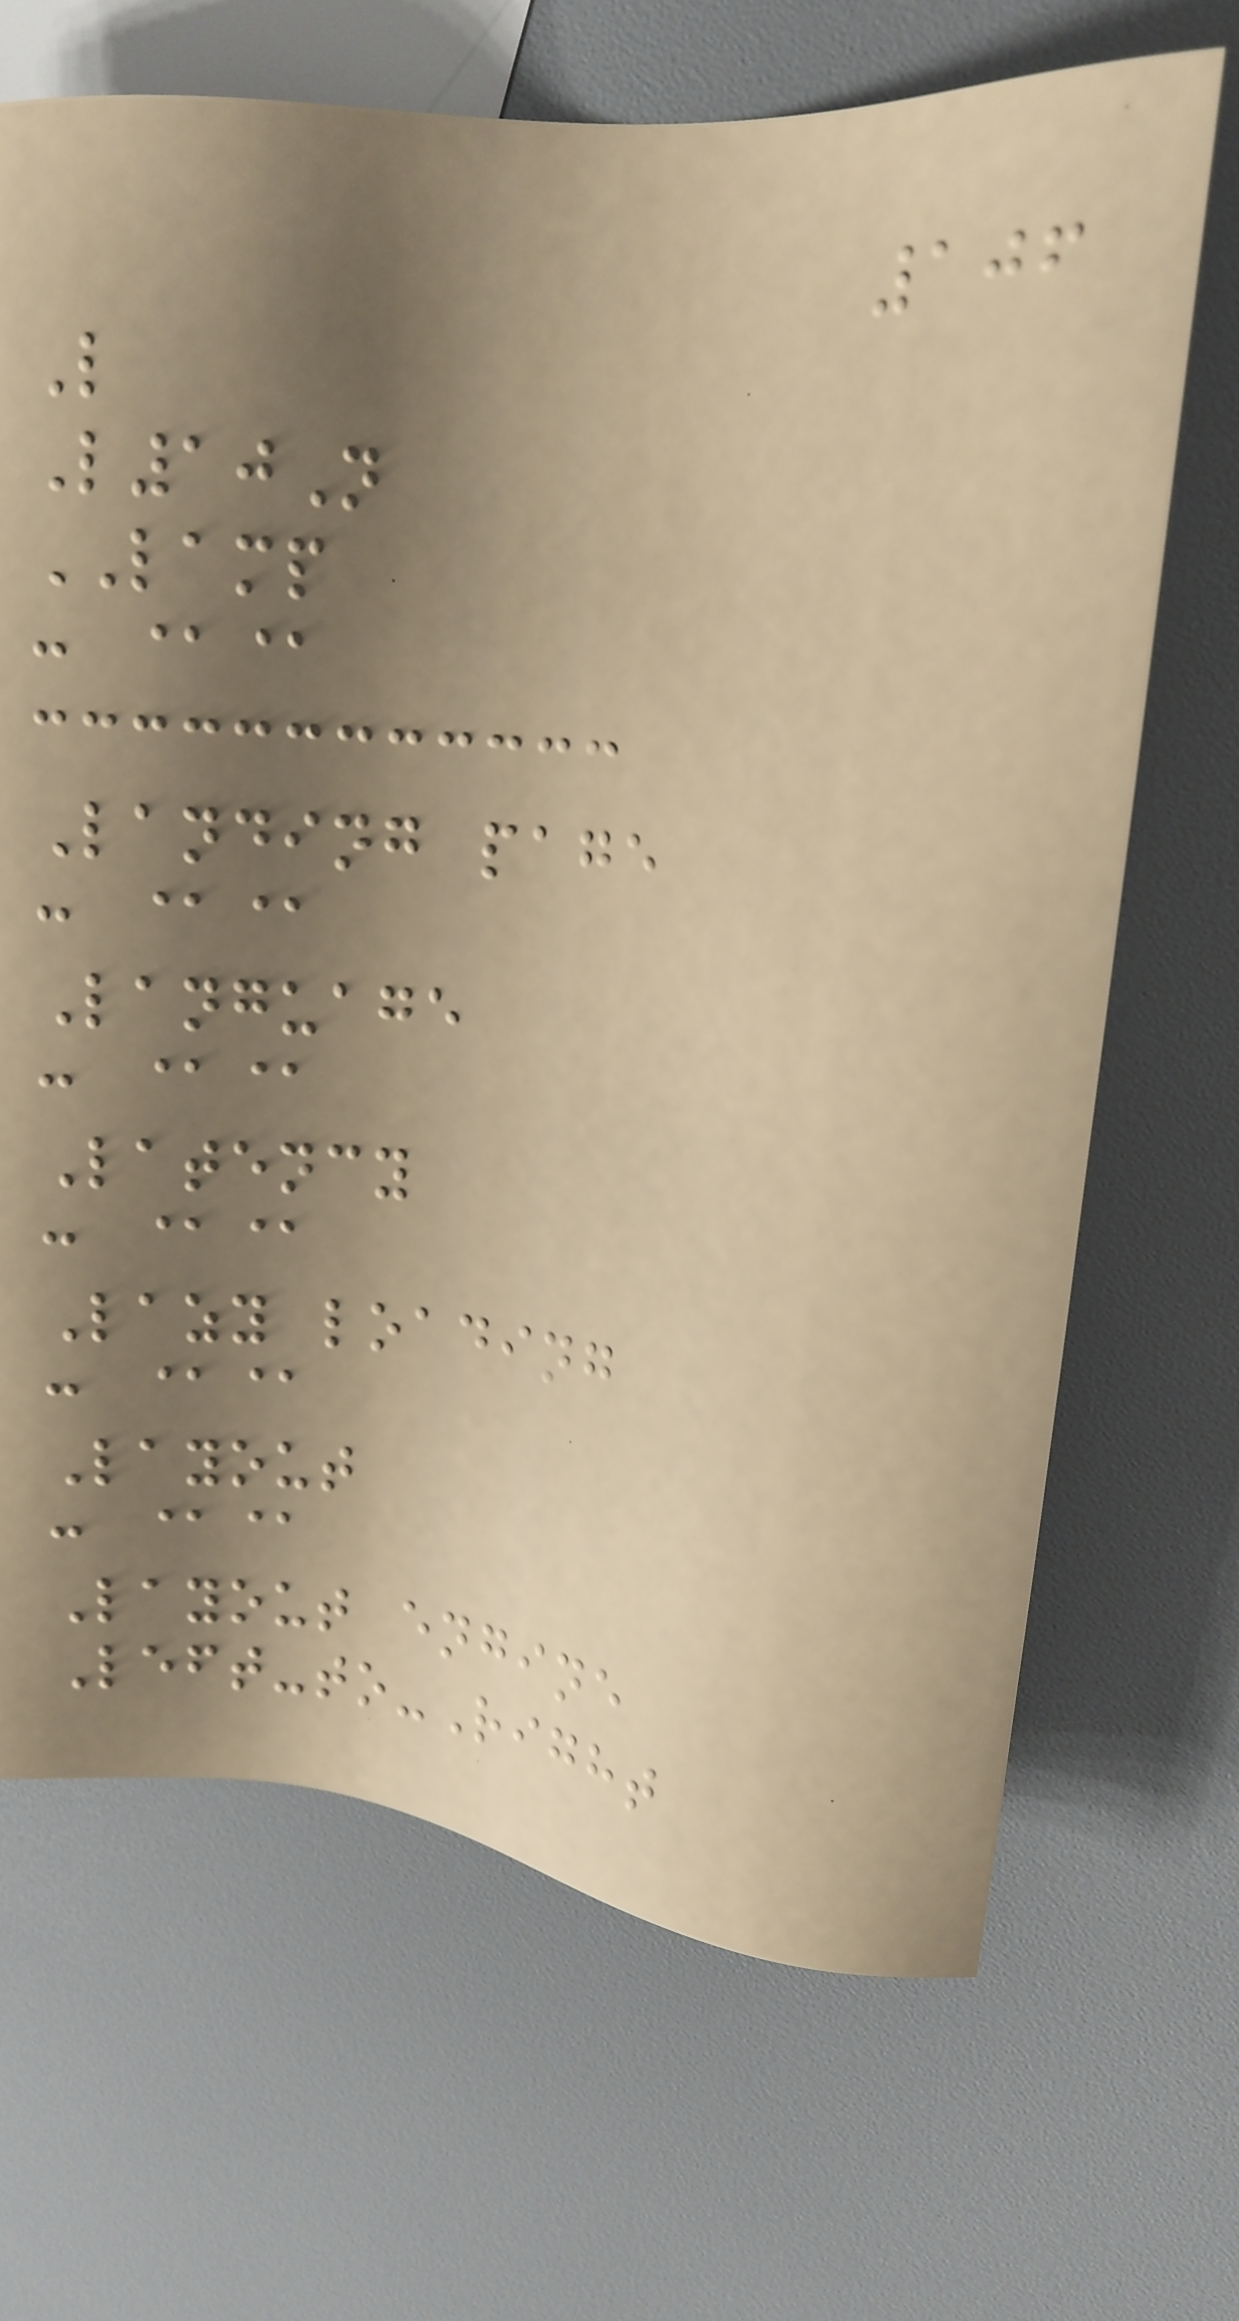106
L
L10N
LAMP
: @@
Landing page
: @@
Language
: @@
Latency
: @@
Lazy loading
: @@
Layout
: @@
Layout engine
Left-to-Right
